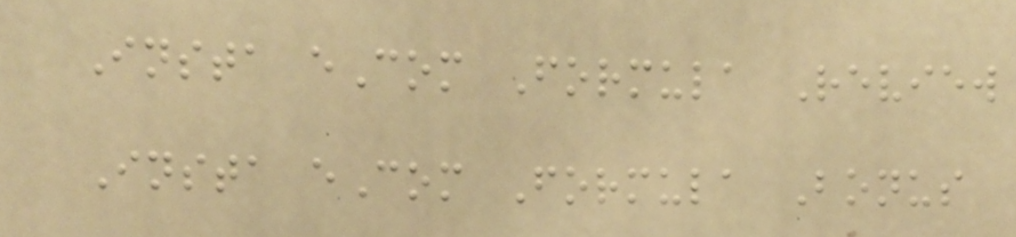Insta eCom Formula Review
Insta eCom Formula Bonus
